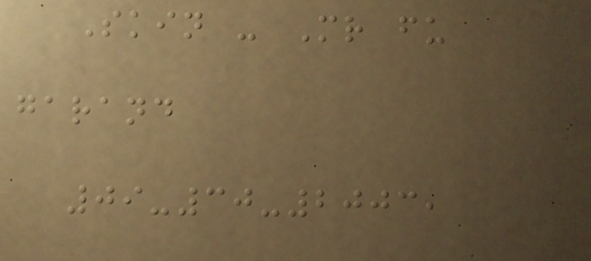Skin - Mr fu
garand
09-30-2003,
